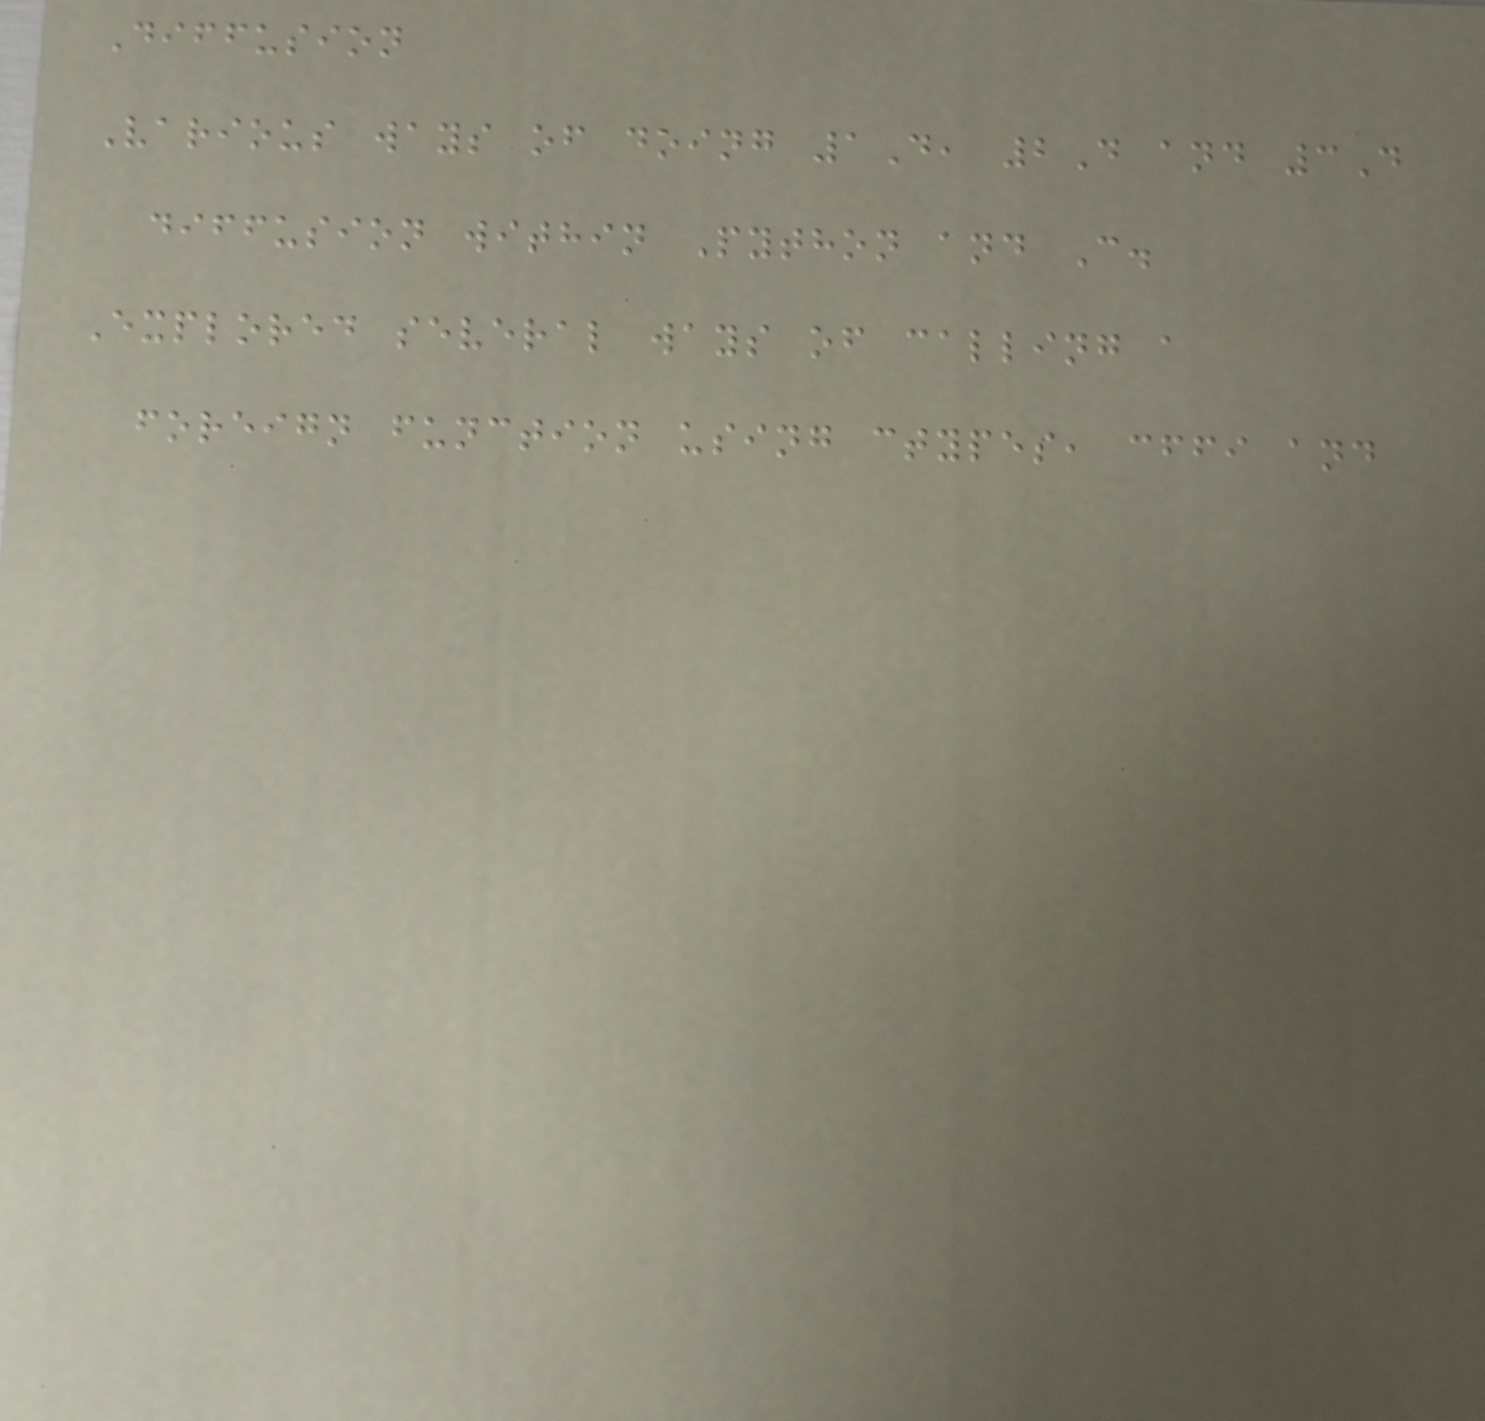Diffusion
Various ways of doing 1D, 2D and 3D
diffusion within Python and C.
Explored several ways of calling a
foreign function using ctypes, cffi and
